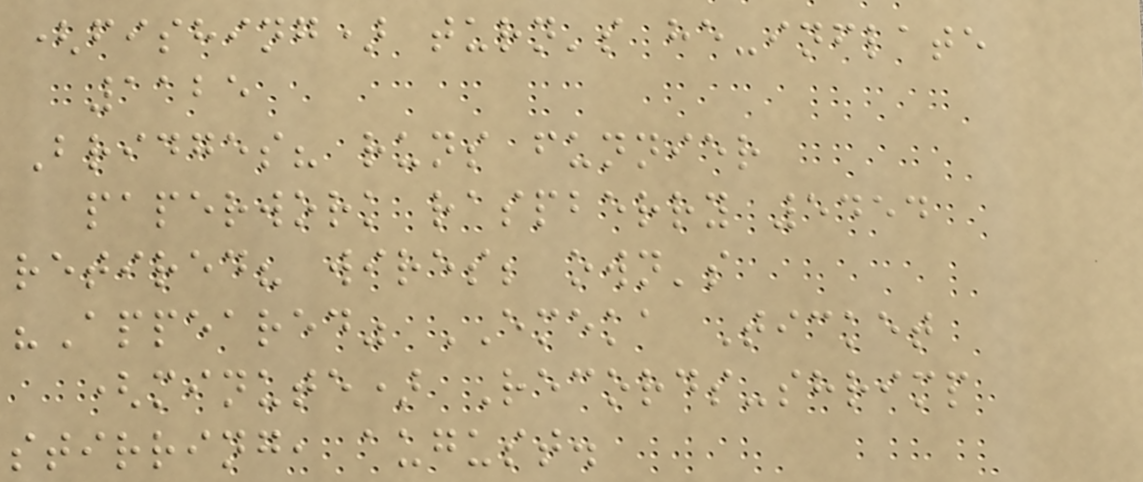(fishing) turn's he-inflate
1125
Bridges? runs funnier
paperwork raspberry 5454
retired? wires; own's
"Appeared" EMEKA Ticket
(minute) Records-shrimp
stirring, august.
